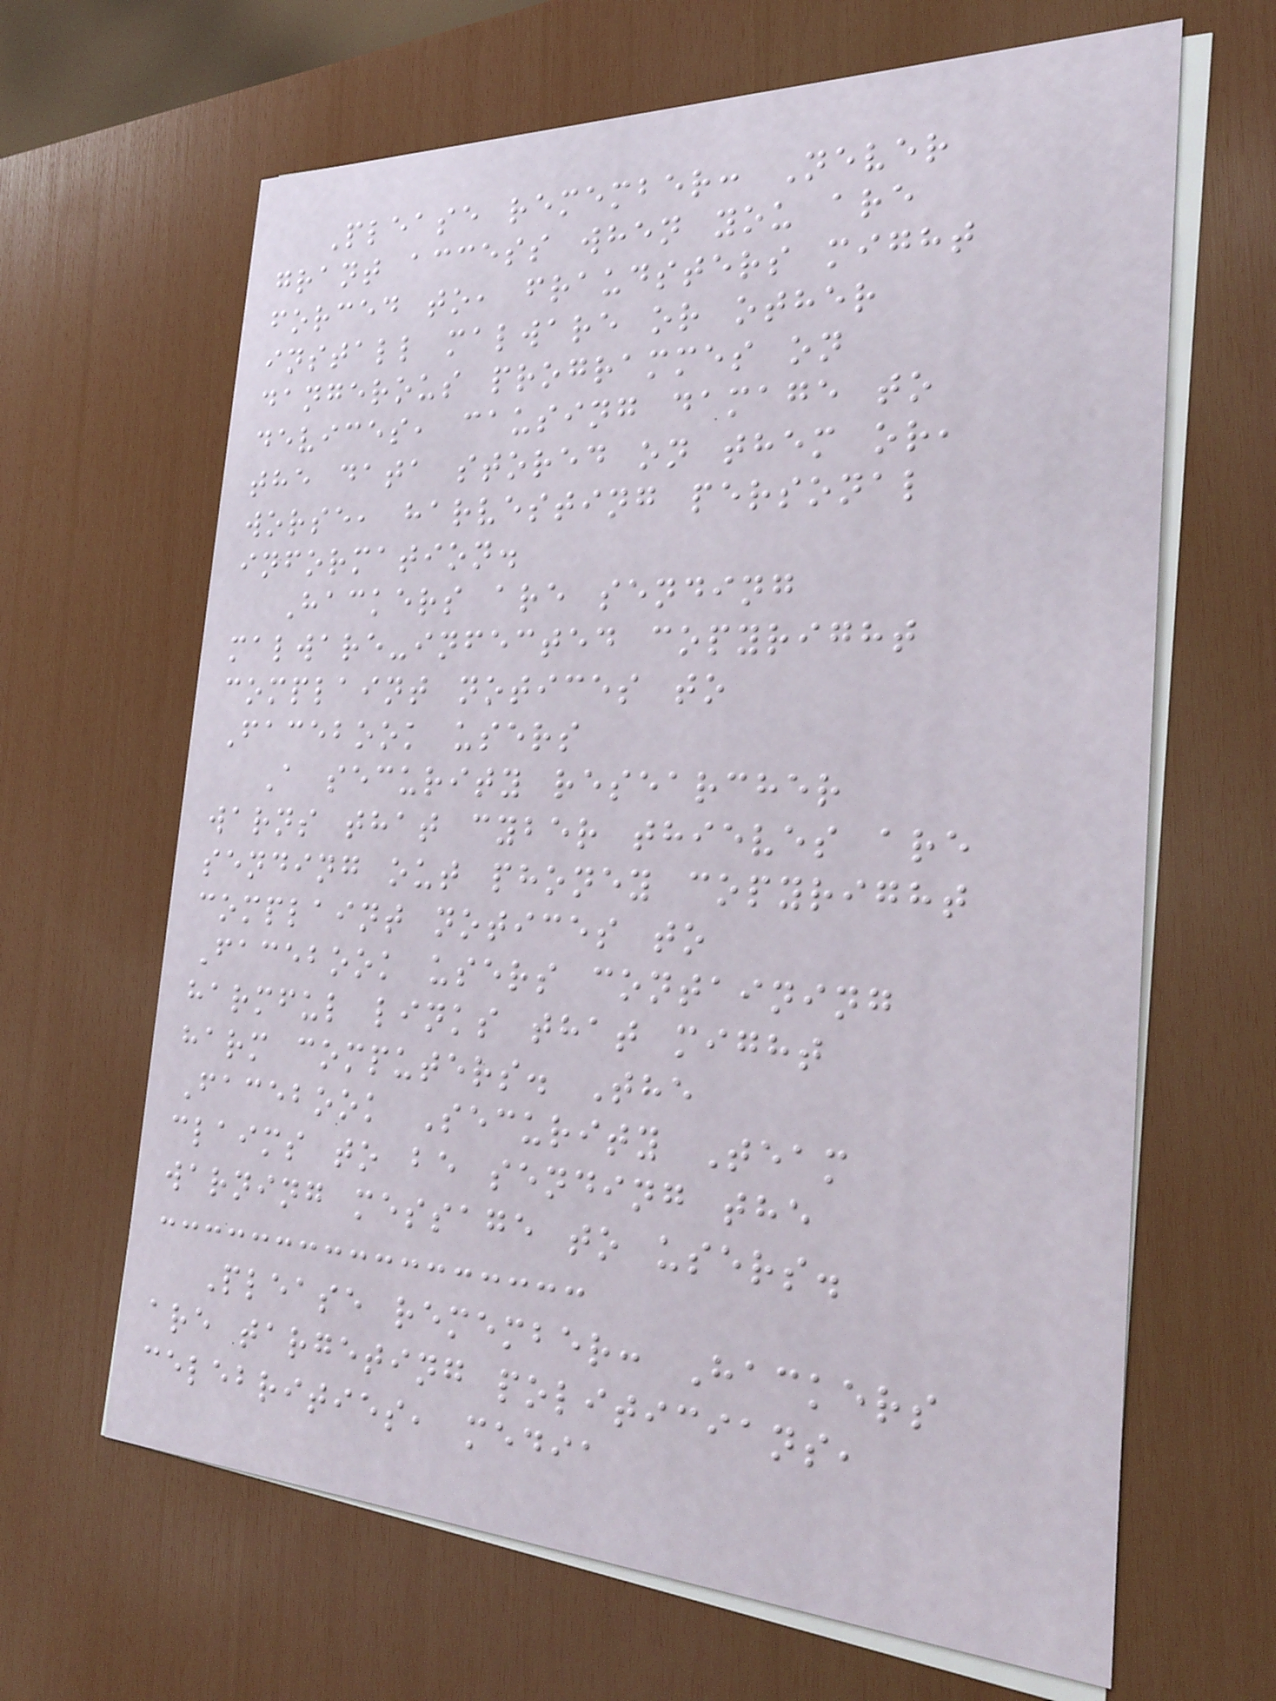Please remember: Never
grant access when you are
forced to, fraudsters might
install malware or other
dangerous programmes on
devices, causing damage to
the data stored on them or,
worse, harvesting personal
information.
Hackers are sending
malware-infected copyright
complaint notices to
Facebook users
A security researcher
warns that cyber thieves are
sending out phoney copyright
complaint notices to
Facebook users containing
harmful links that might
harm computers. The
Facebook Security Team
claims to be sending the
warning message to users.
Please remember: Hackers
are targeting politicians,
celebrities, media
